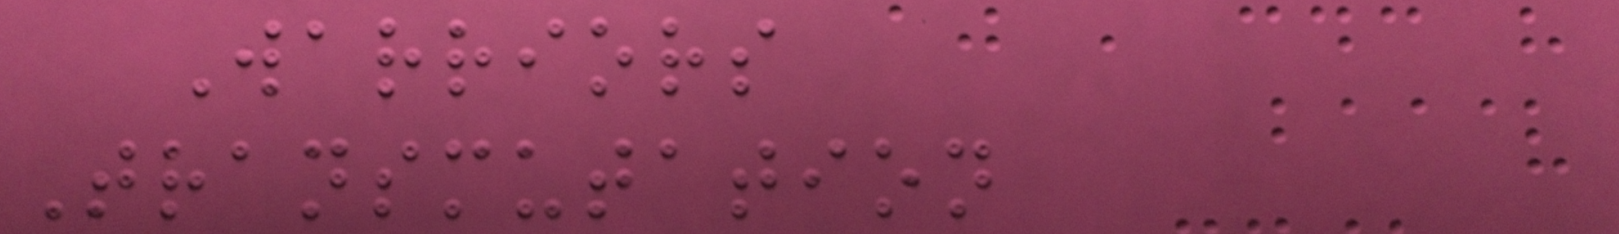Warriors
Transmutation
